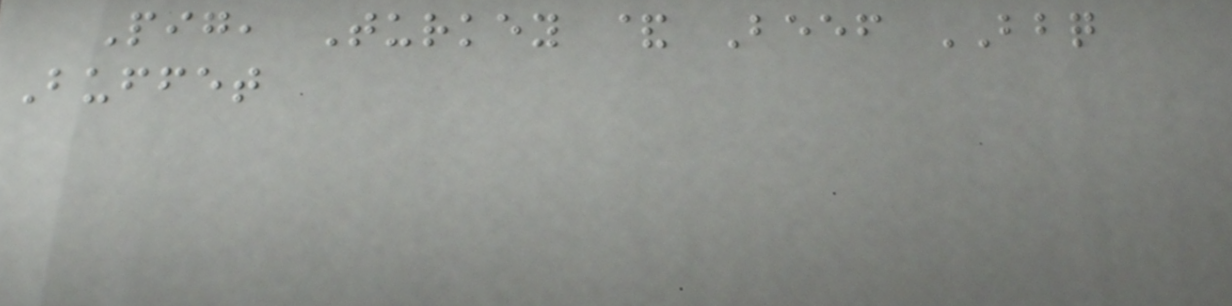Pig, Turkey & Beef BBQ
Buffet
